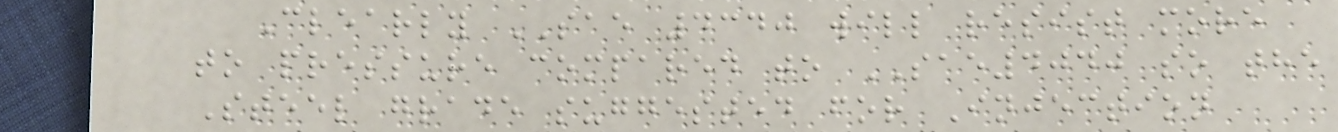Clearly SAE 4340 will resist more
to pressure compared to SAE4040 so the
Steel grade suggested for Injection
